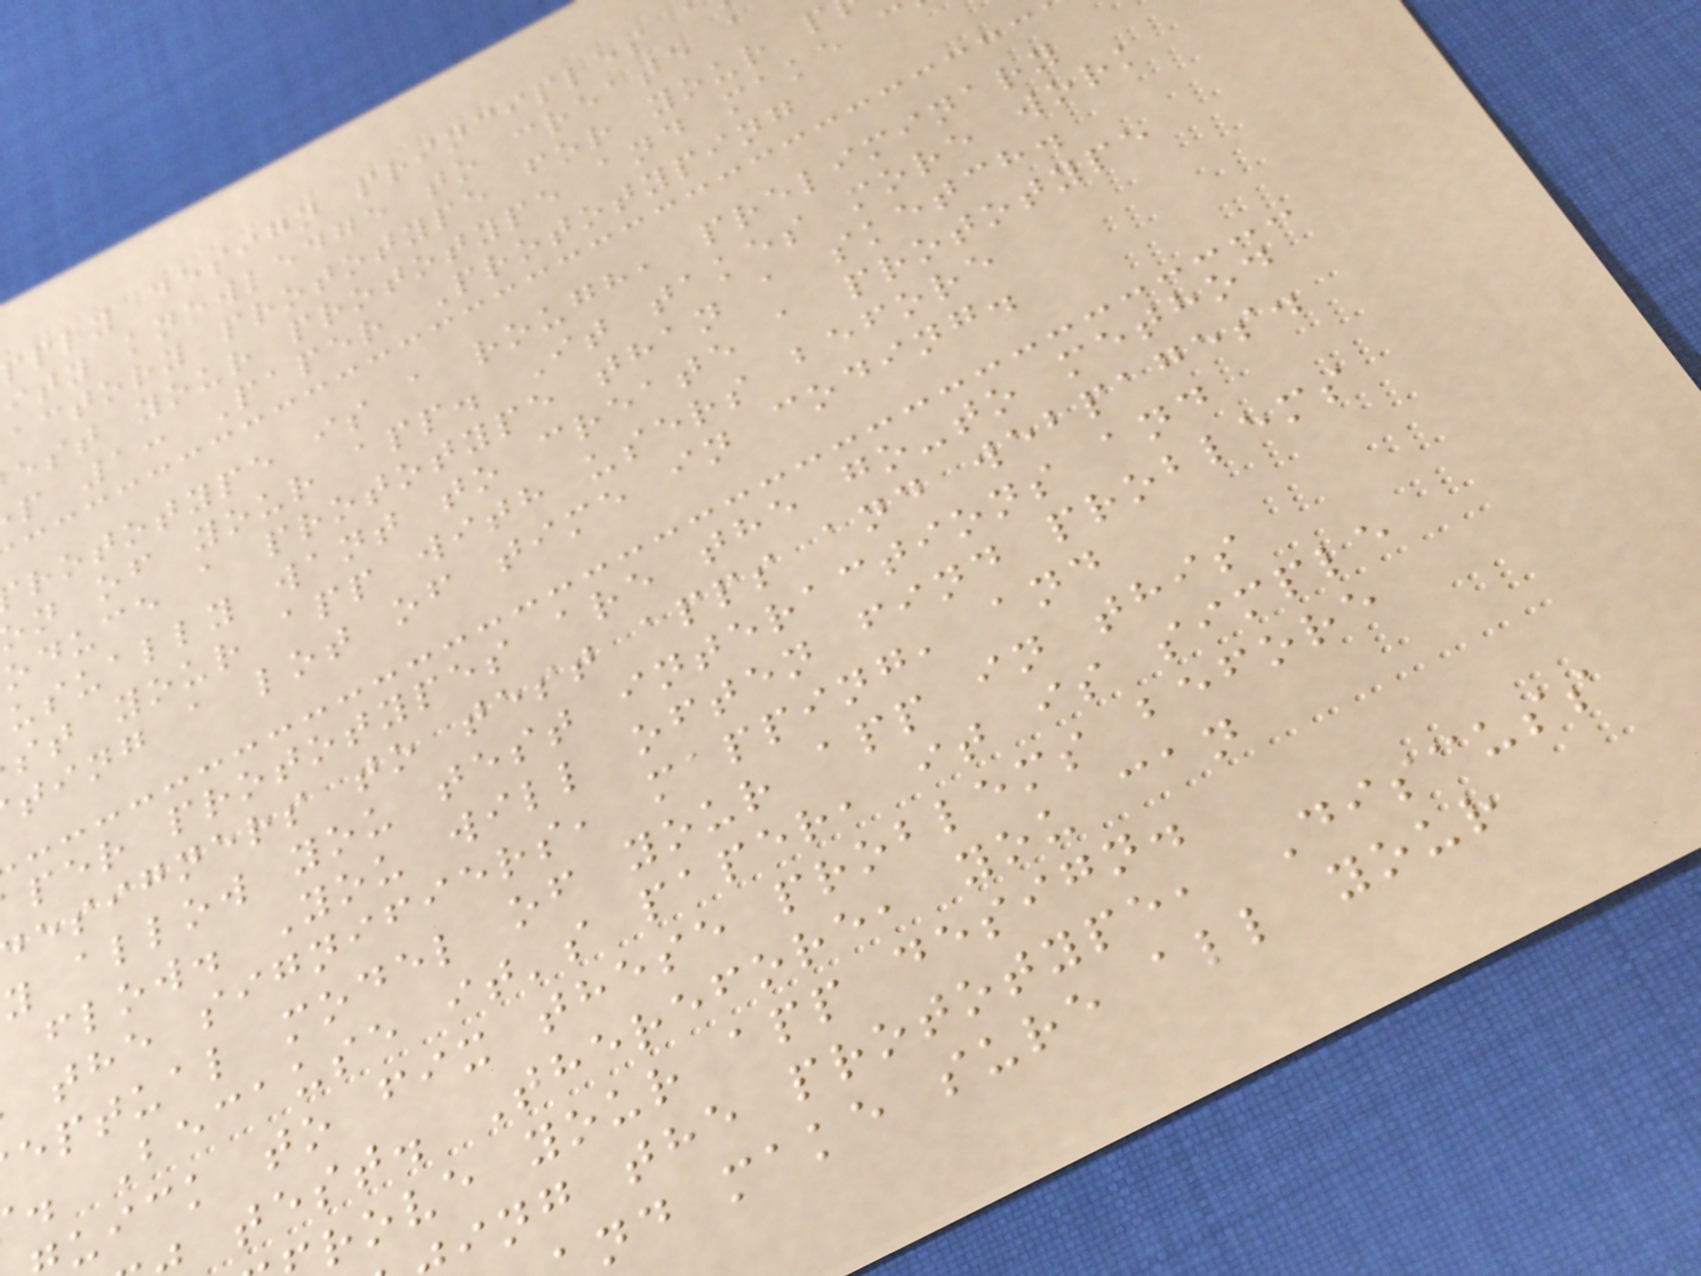pply design principles
ity knowledge to create a
actory prototype for your p
est your prototype and make c
p 1: Paper Prototyping
rototype is a rough, preliminary
on of your app. It takes more work
oduce a prototype than a sketch.
usually want to create a prototype
st your app with users before
ting a lot of time in coding.
per prototypes are the go-to method
esigners to test apps and webpages.
y allow you test interactions and
flow. You will often find problems
the signifiers, mapping, and
eptual model of your app in this
. Because it's paper, it is simple
uick to fix these problems before
test. Therefore, you can
rove your app design.
ing the prototype, Discuss
nd make sure all your
